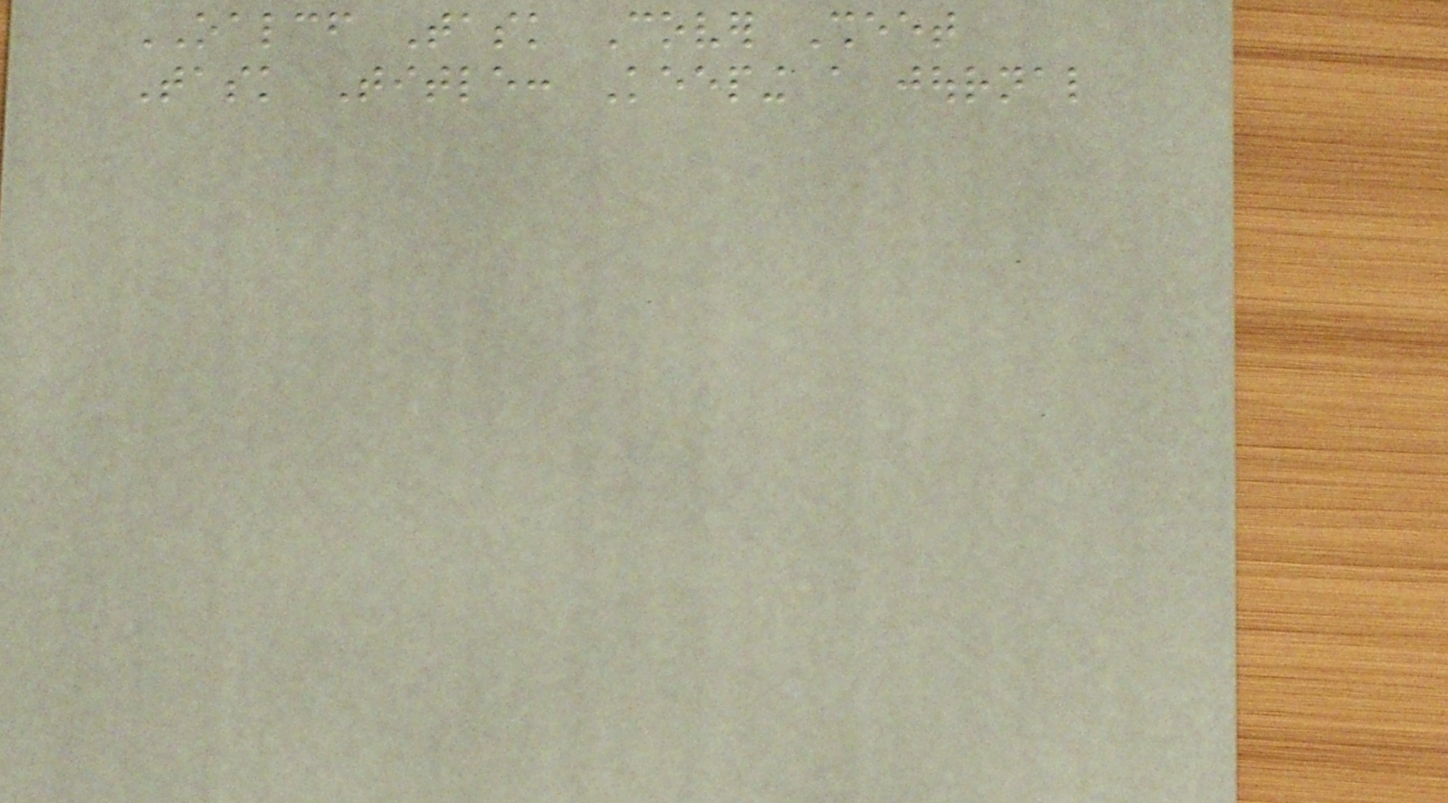OALCF Task Cover Sheet
Task Title: Keeping a journal
